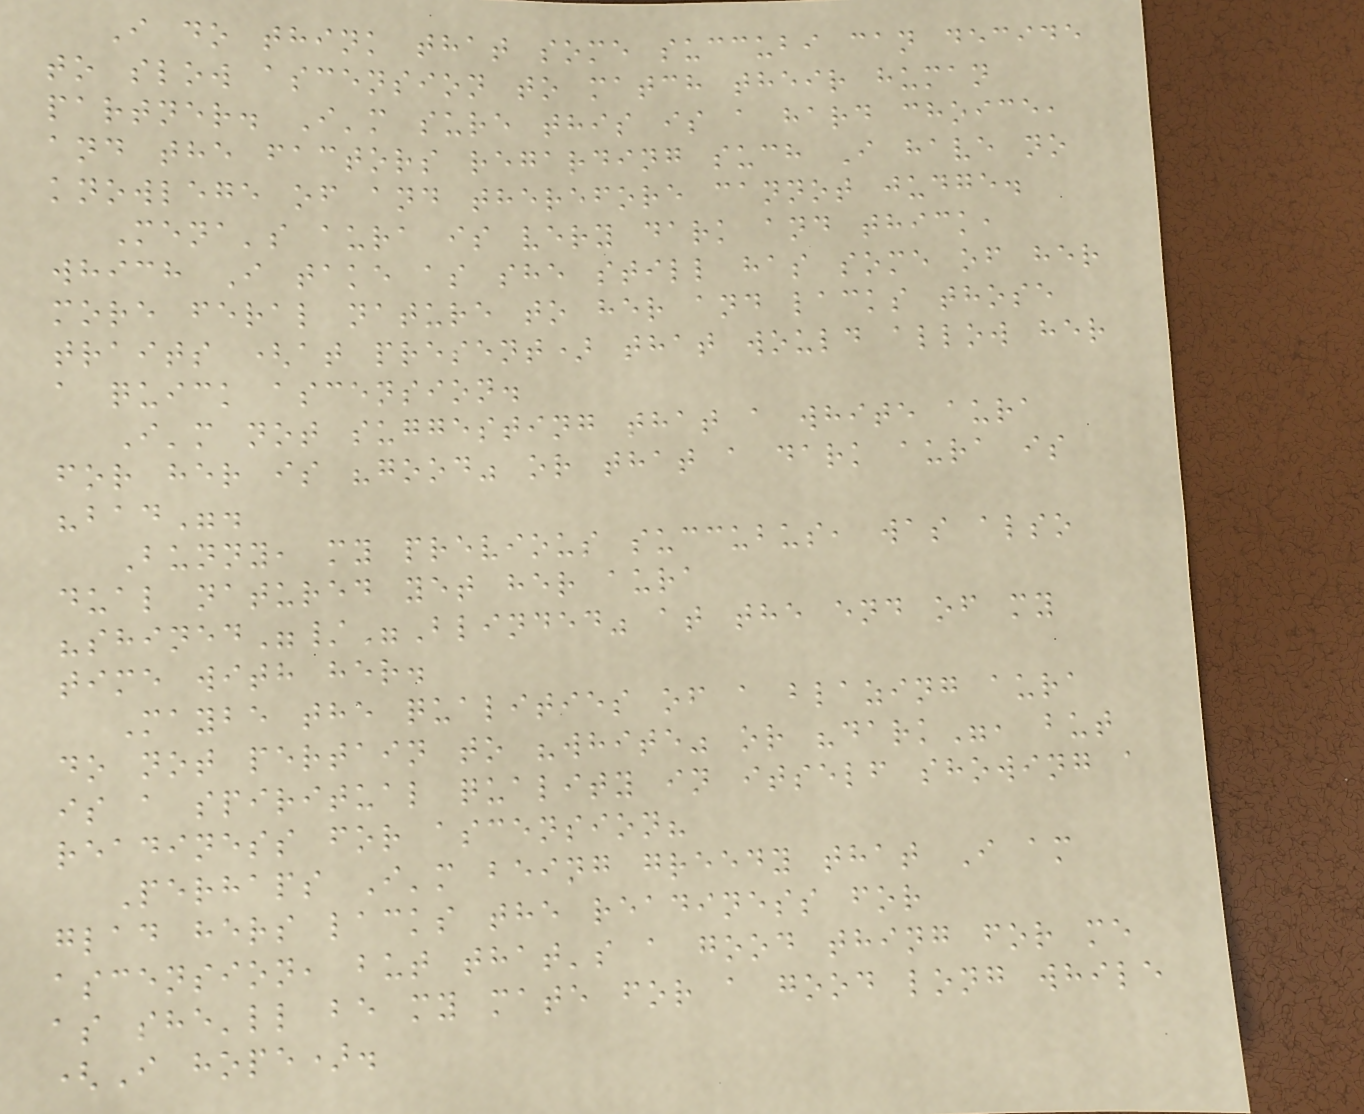I do think that some succubi can decide
to slow ascension to match their human
partner. I'm sure this is a hard choice,
and the factors regarding such I have no
knowlege of and therefore cannot judge.
Mena's aura is very dark and thick,
which I take as she still has some of her
more feral nature to her and lacks those
traits (at present) that would allow her
a quick ascension.
I'm not suggesting that a white aura
for her is "good" or that a dark aura is
"bad".
Bunny, my previous succubus, was also
dual natured yet her aura
"shined"/"Blinded" at the end of my
time with her.
Maybe the qualities of a blazing aura
do not pertain to "white" or "dark", but
is a spiritual quality in itself showing a
readiness for ascension?
Perhaps I'm being greedy that I am
glad hers lacks the readiness for
ascension, but that's a good thing for me
as she'll be my mate for a good long while
(I hope).
